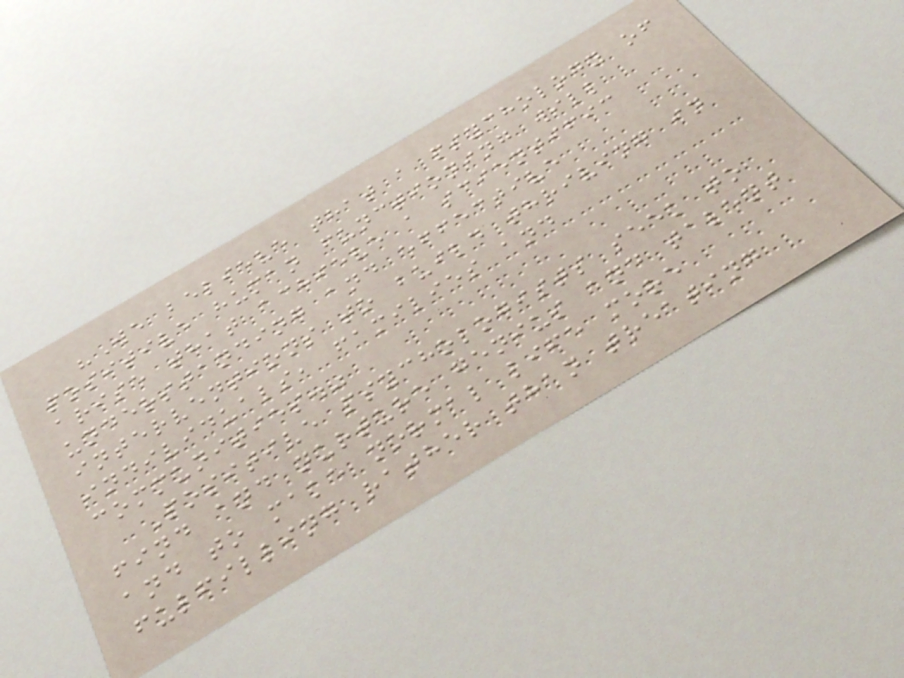"We believe that a psychology of
positive human functioning will
arise that achieve a scientific
understanding and effective
interventions to build thriving in
individuals, families and
communities."
Positive psychologists seek to
find and nurture genius and talent
and to make normal life more
fulfilling rather than treating
